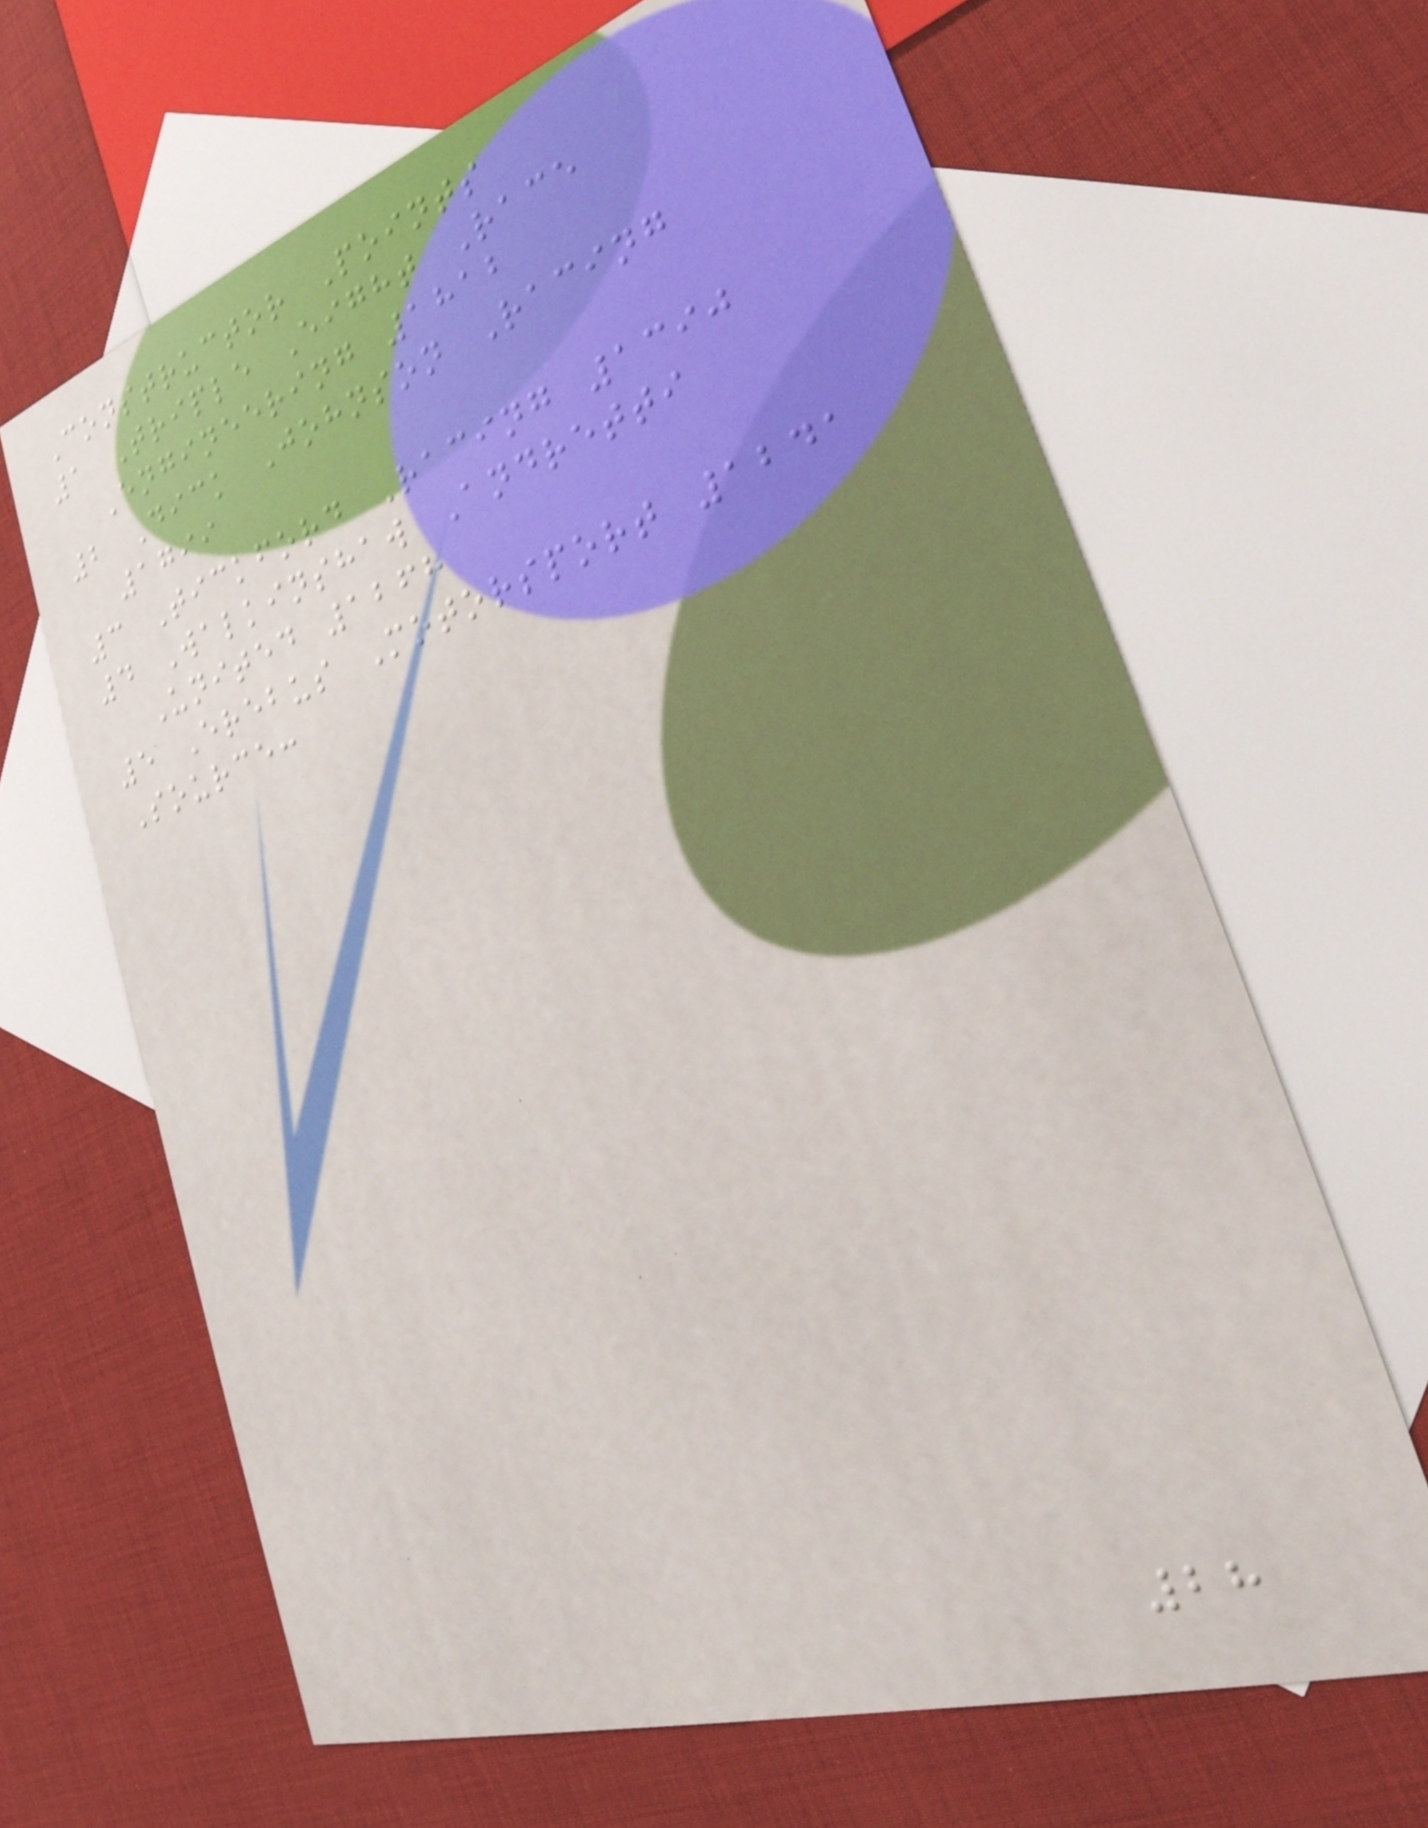Constructor Points
1 Triple Eight Race
Engineering 1812
2 Dick Johnson Racing
1799
3 Tickford Racing 1390
4 Walkinshaw Andretti
United 1268
5 Erebus Motorsport 1241
Source:
28
